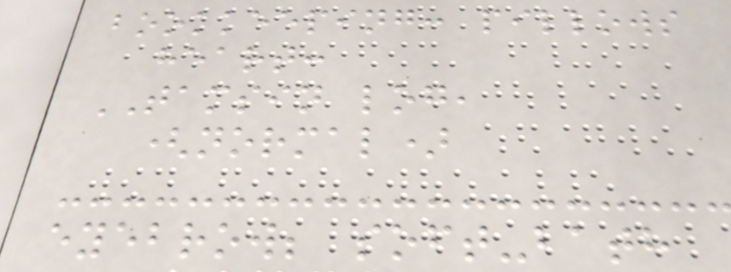bookkeeping: pillows
heart:
TAMSIN log,
(normal)
eyebrow; soft-bath
